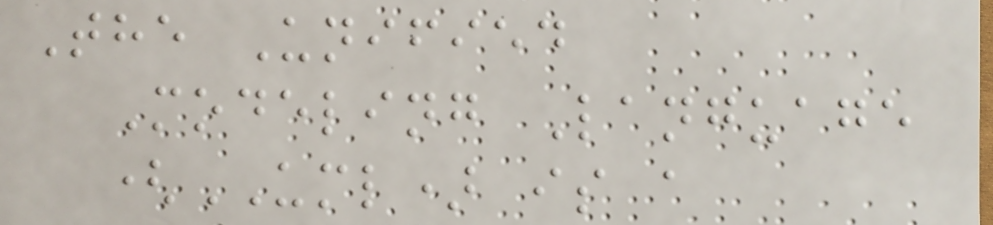The Unified
Modeling Language
(UML) is a
